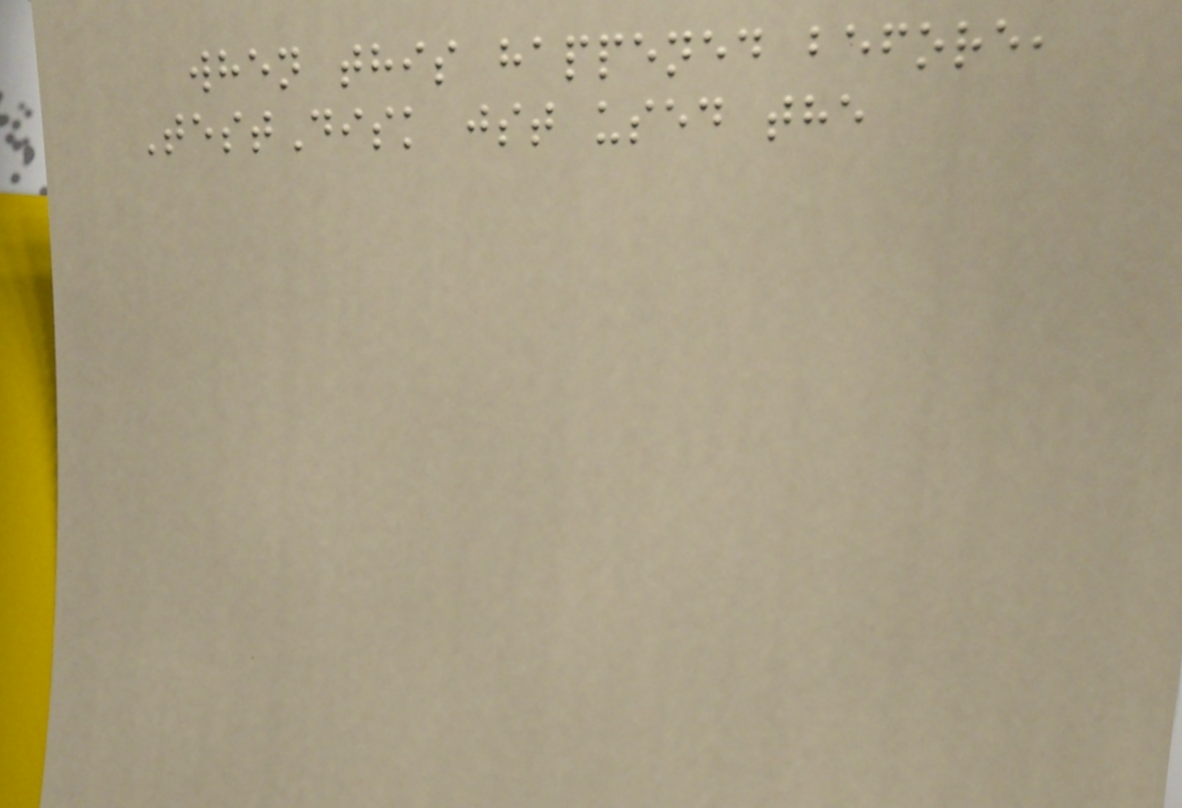when this happened before,
TestDisk jst used the
